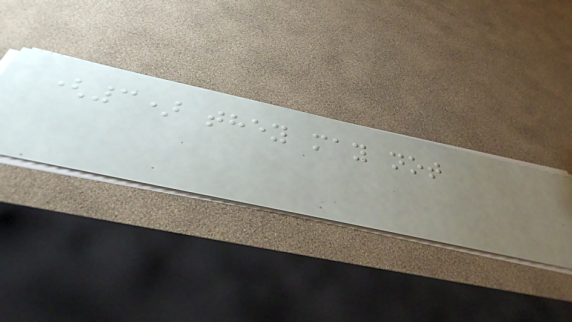(3) they may not
